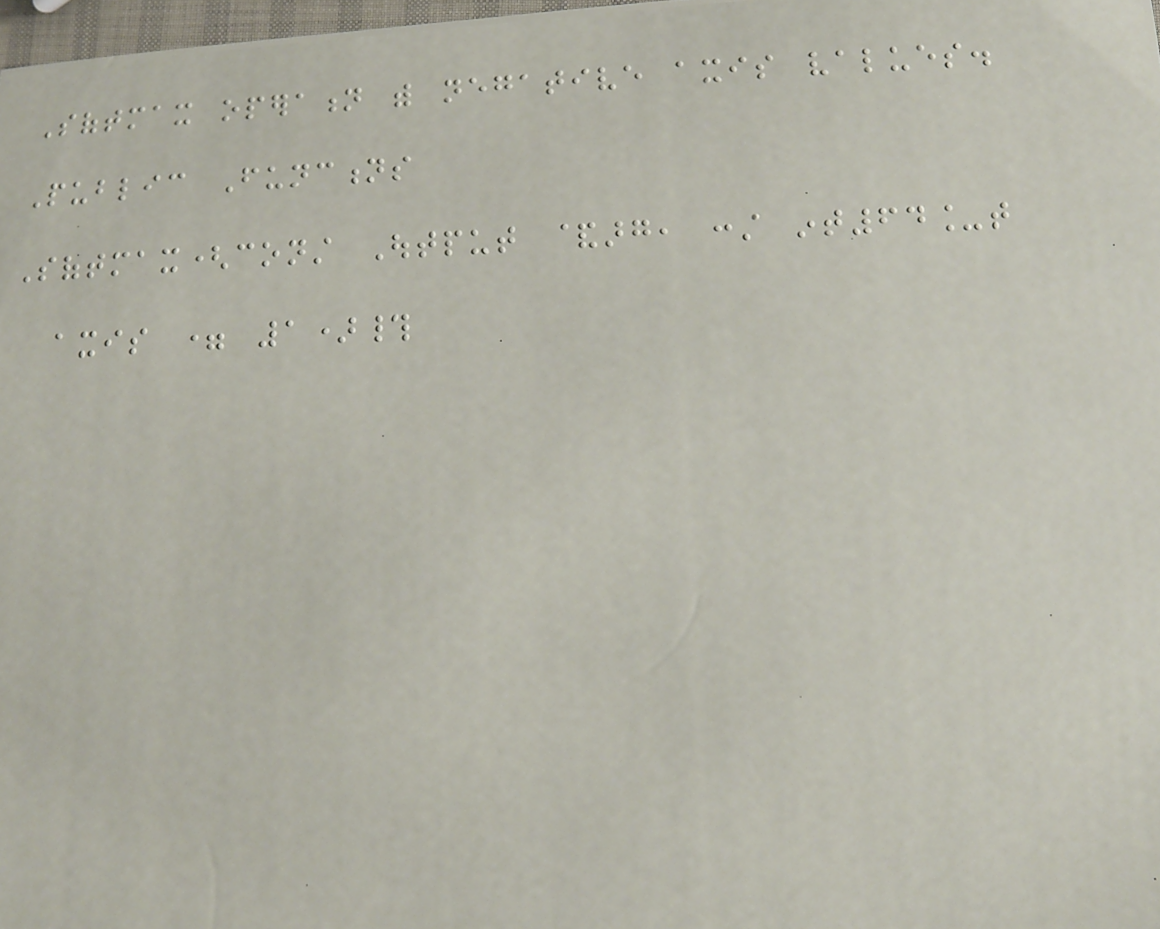Softmax operation with negative axis values.
Public Functions
Softmax(const Output &arg, const int64_t
axis = 1)#
